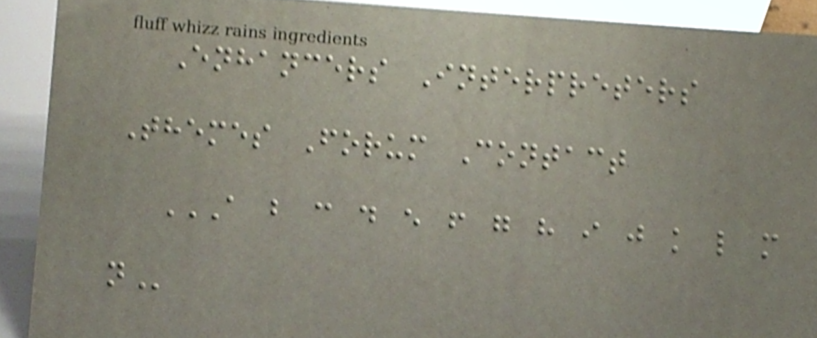Enhancers Interpreters
Themes Forum Contact
A B C D E F G H I J K L M
N
